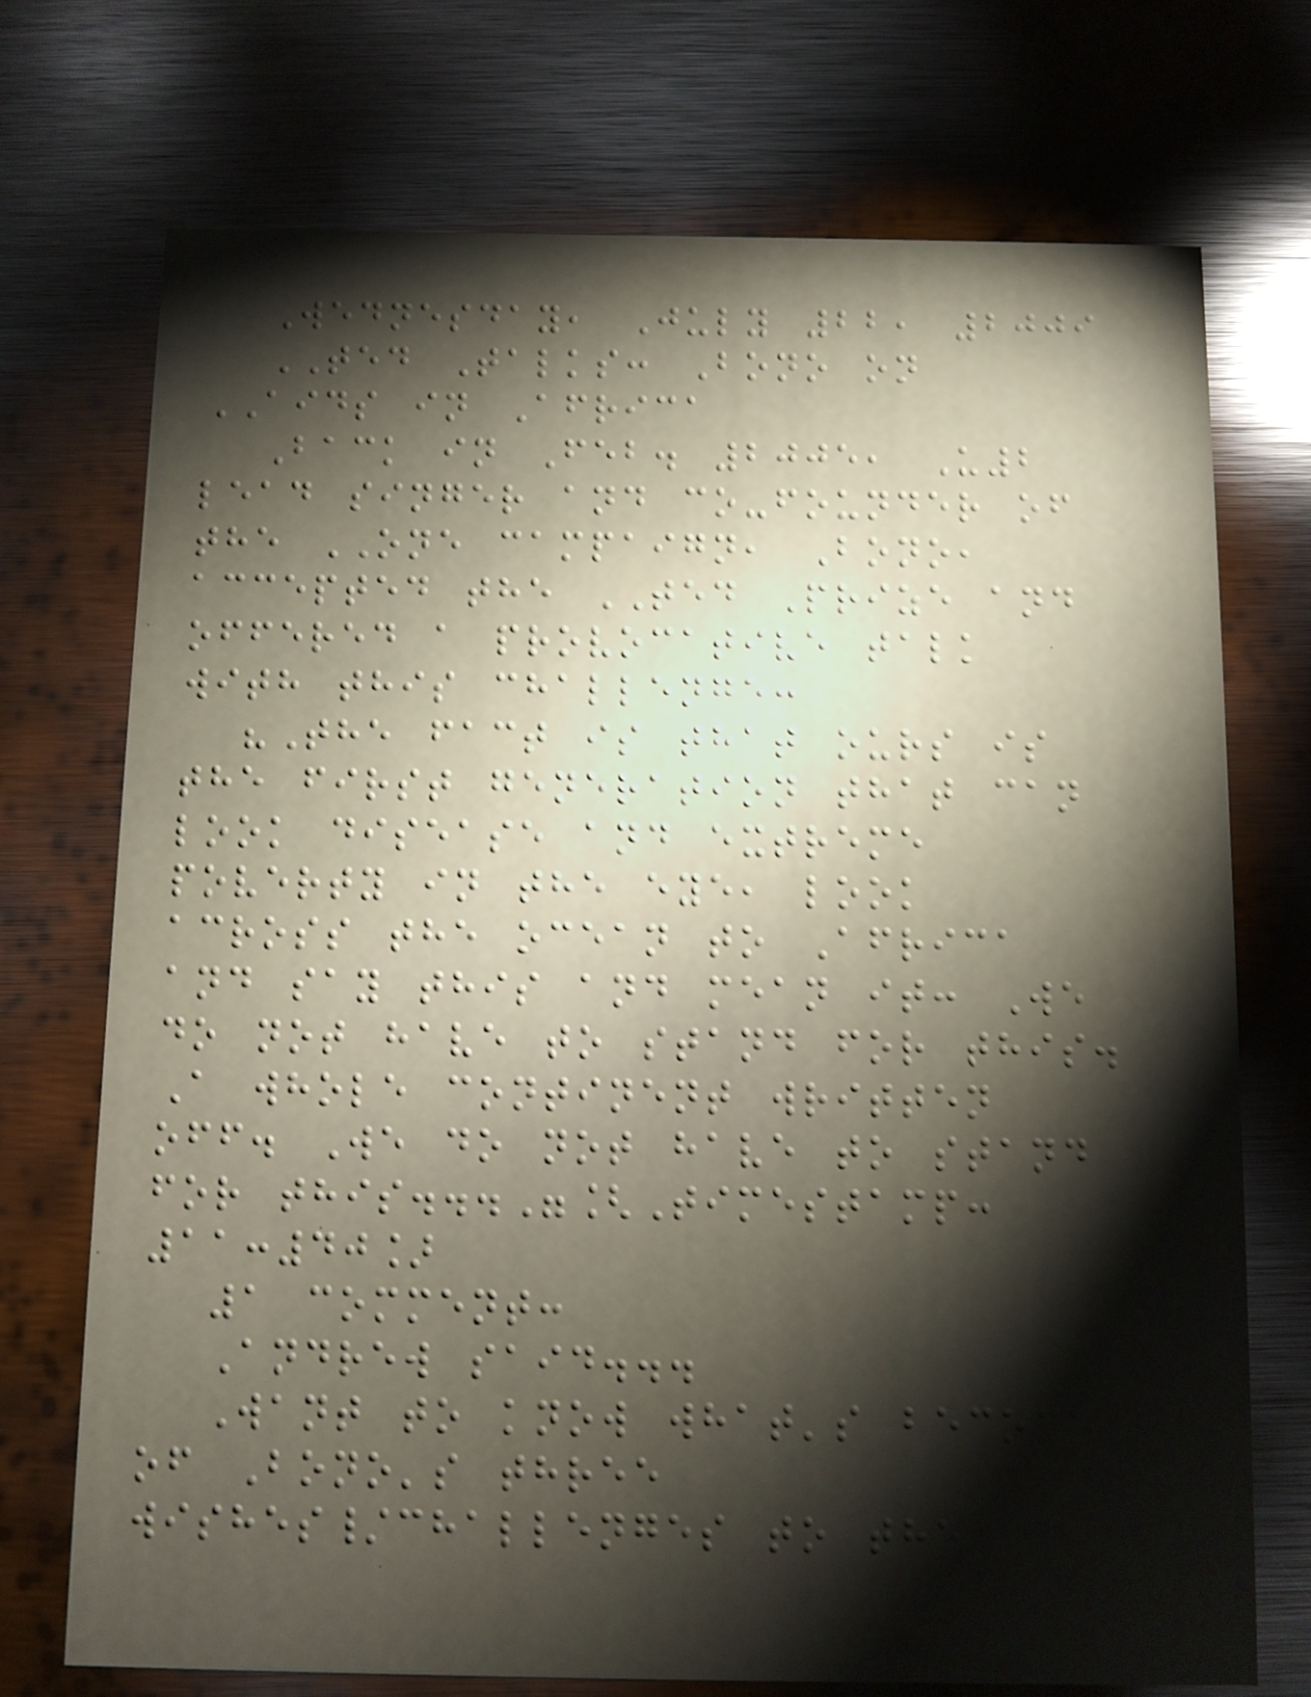Wednesday, July 22, 2009
TED Talks: Bono on
AIDS in Africa
Back in Feb. 2005, U2
lead singer and co-founder of
the ONE campaign, Bono,
accepted the TED Prize and
offered a provocative talk
with this challenge:
"The fact is that ours is
the first generation that can
look disease and extreme
poverty in the eye, look
across the ocean to Africa
and say this and mean it: We
do not have to stand for this.
A whole continent written
off. We do not have to stand
for this..."[Timestamp:
11:40]
1 comment:
Andrew said...
Want to know what's become
of Bono's three
wishes/challenges to the
